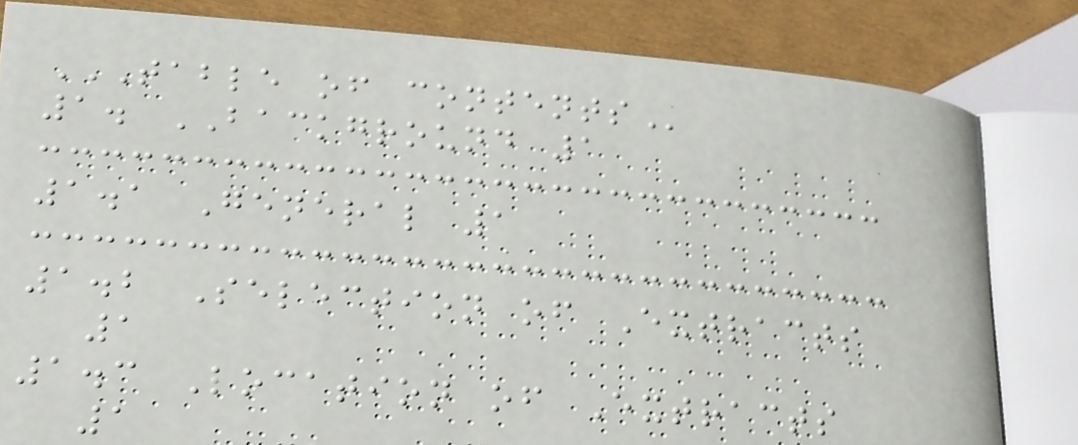TABLE OF CONTENTS
1. BACKGROUND 1
1.1 General 1
1.2 Selection of Extracts
1
1.3 Location of Extracts
1
